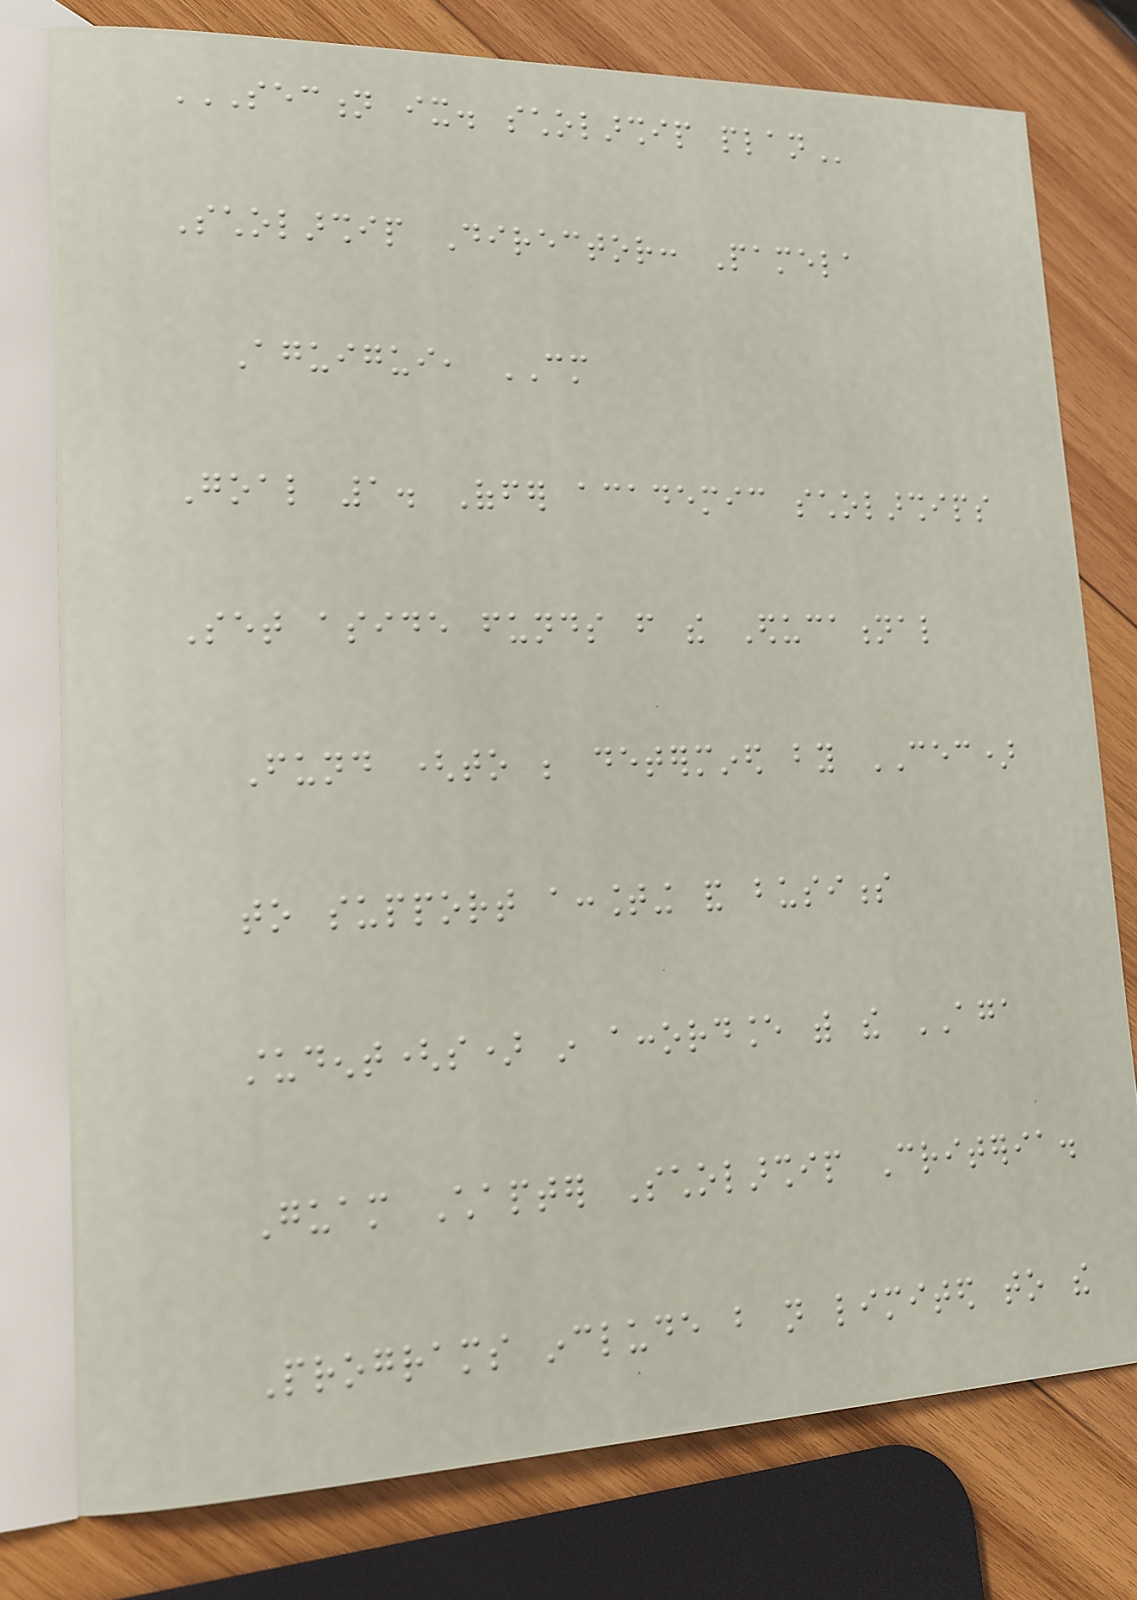SECTION IX. SCHOLARSHIP PLAN
Scholarship Director: Pamela
Aguigui, CM
Goal 1. Offer academic scholarships
Set aside funds from the Educational
Fund (to be determined by CEC)
to support accounting and business
student(s) in accordance with the AGA
Guam Chapter Scholarship Criteria.
Programs include but not limited to the
